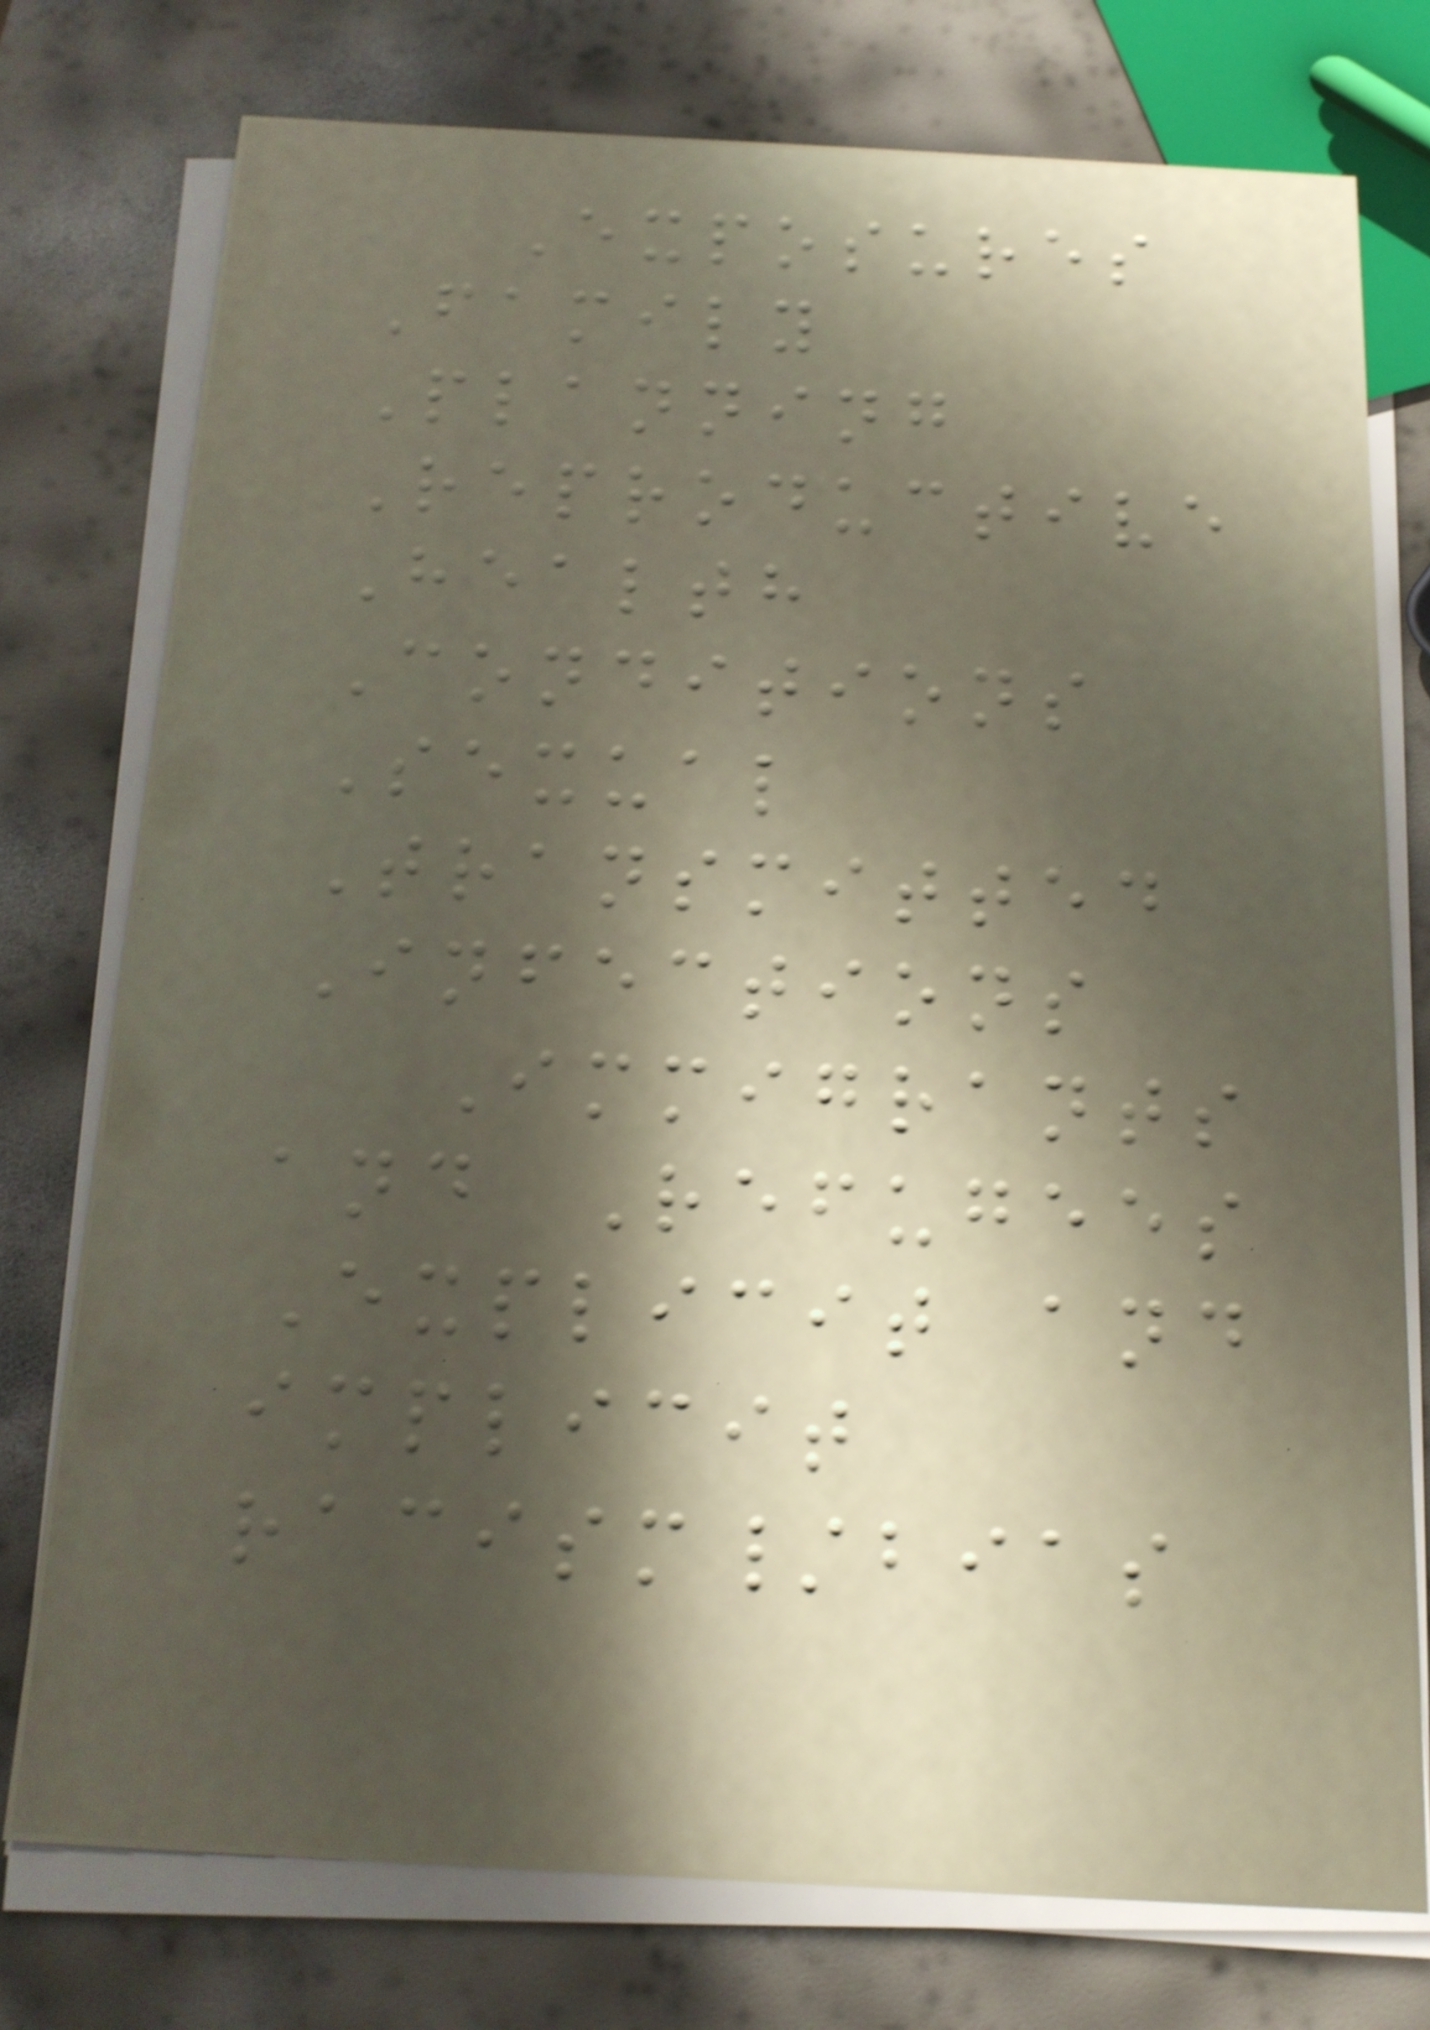Exposures
Family
Planning
Reproductive
Health
Conditions
Sexual
Transmitted
Infections
Immigrants
and Refugees
Explicit and
implicit
racism/bias
